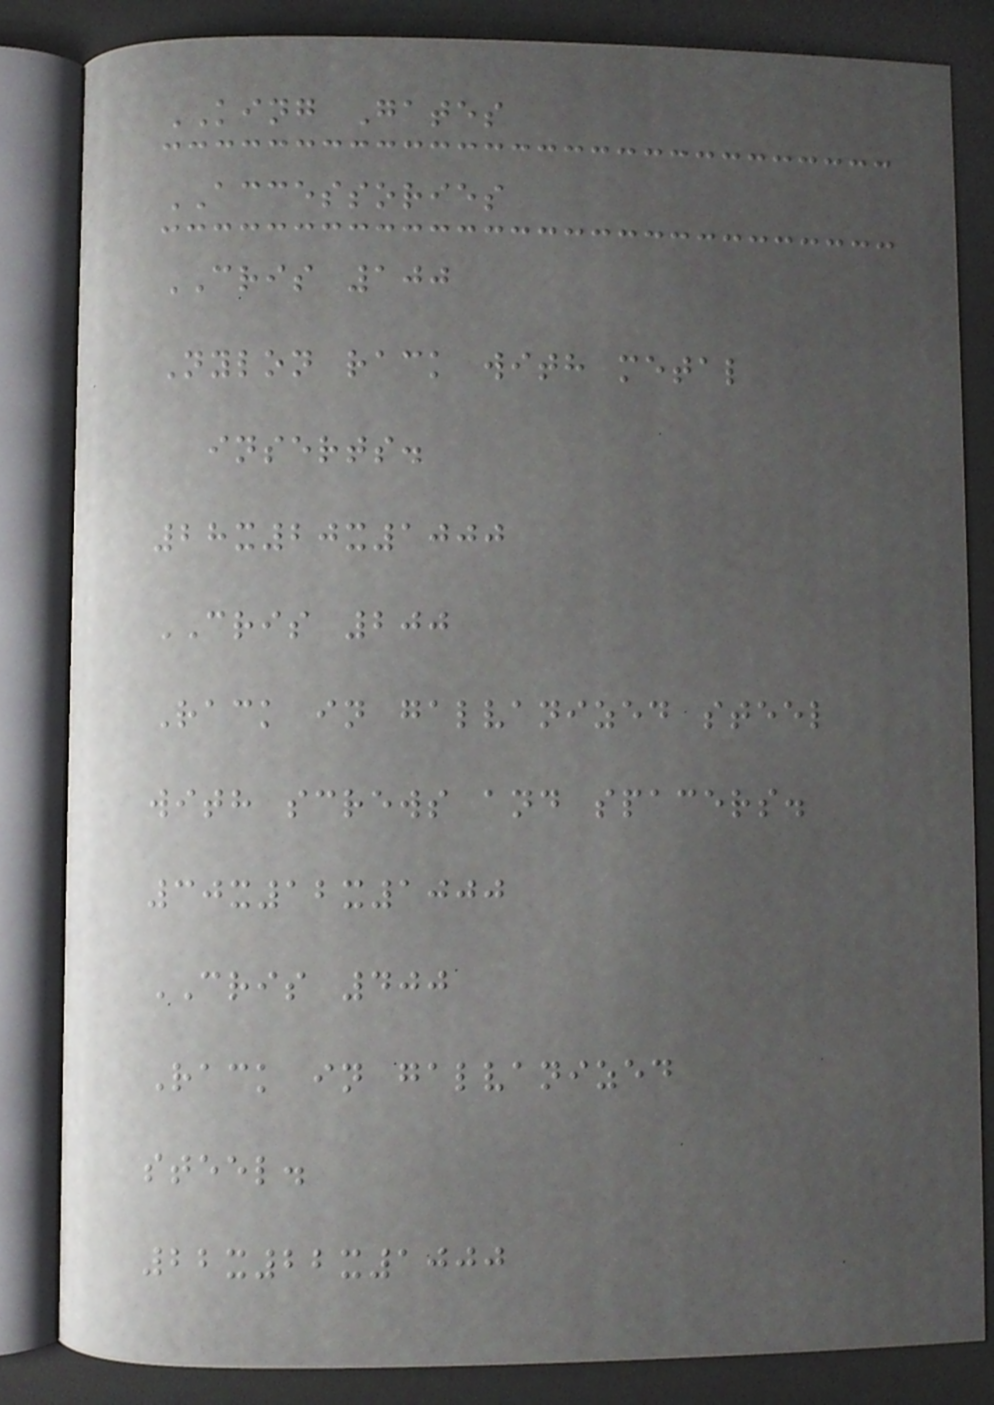KING Gates
ACCESSORIES
CRIS 100
Nylon rack with metal
inserts.
28x20x1000
CRIS 200
Rack in galvanized steel
with screws and spacers.
30x12x1000
CRIS 400
Rack in galvanized
steel.
22x22x1000
